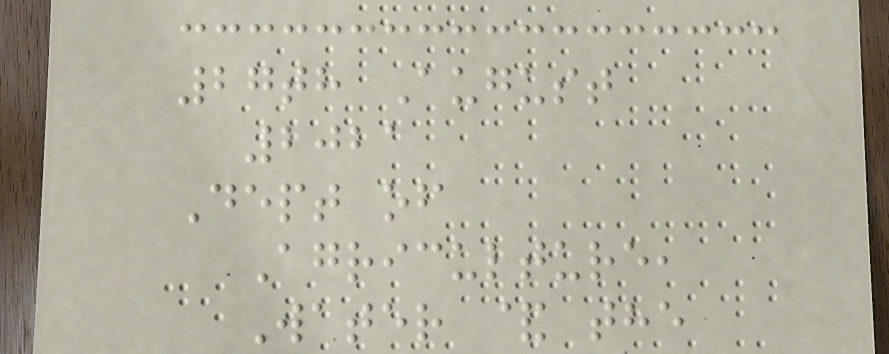27th August
2021
Dept of
Agriculture,
Water & the
